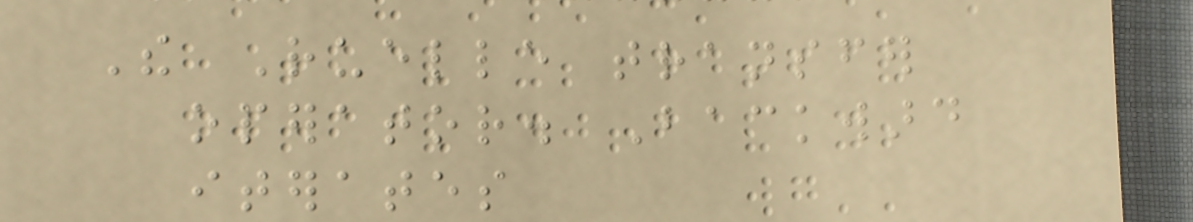The Ruelle transfer
operator. Backward
iterates
